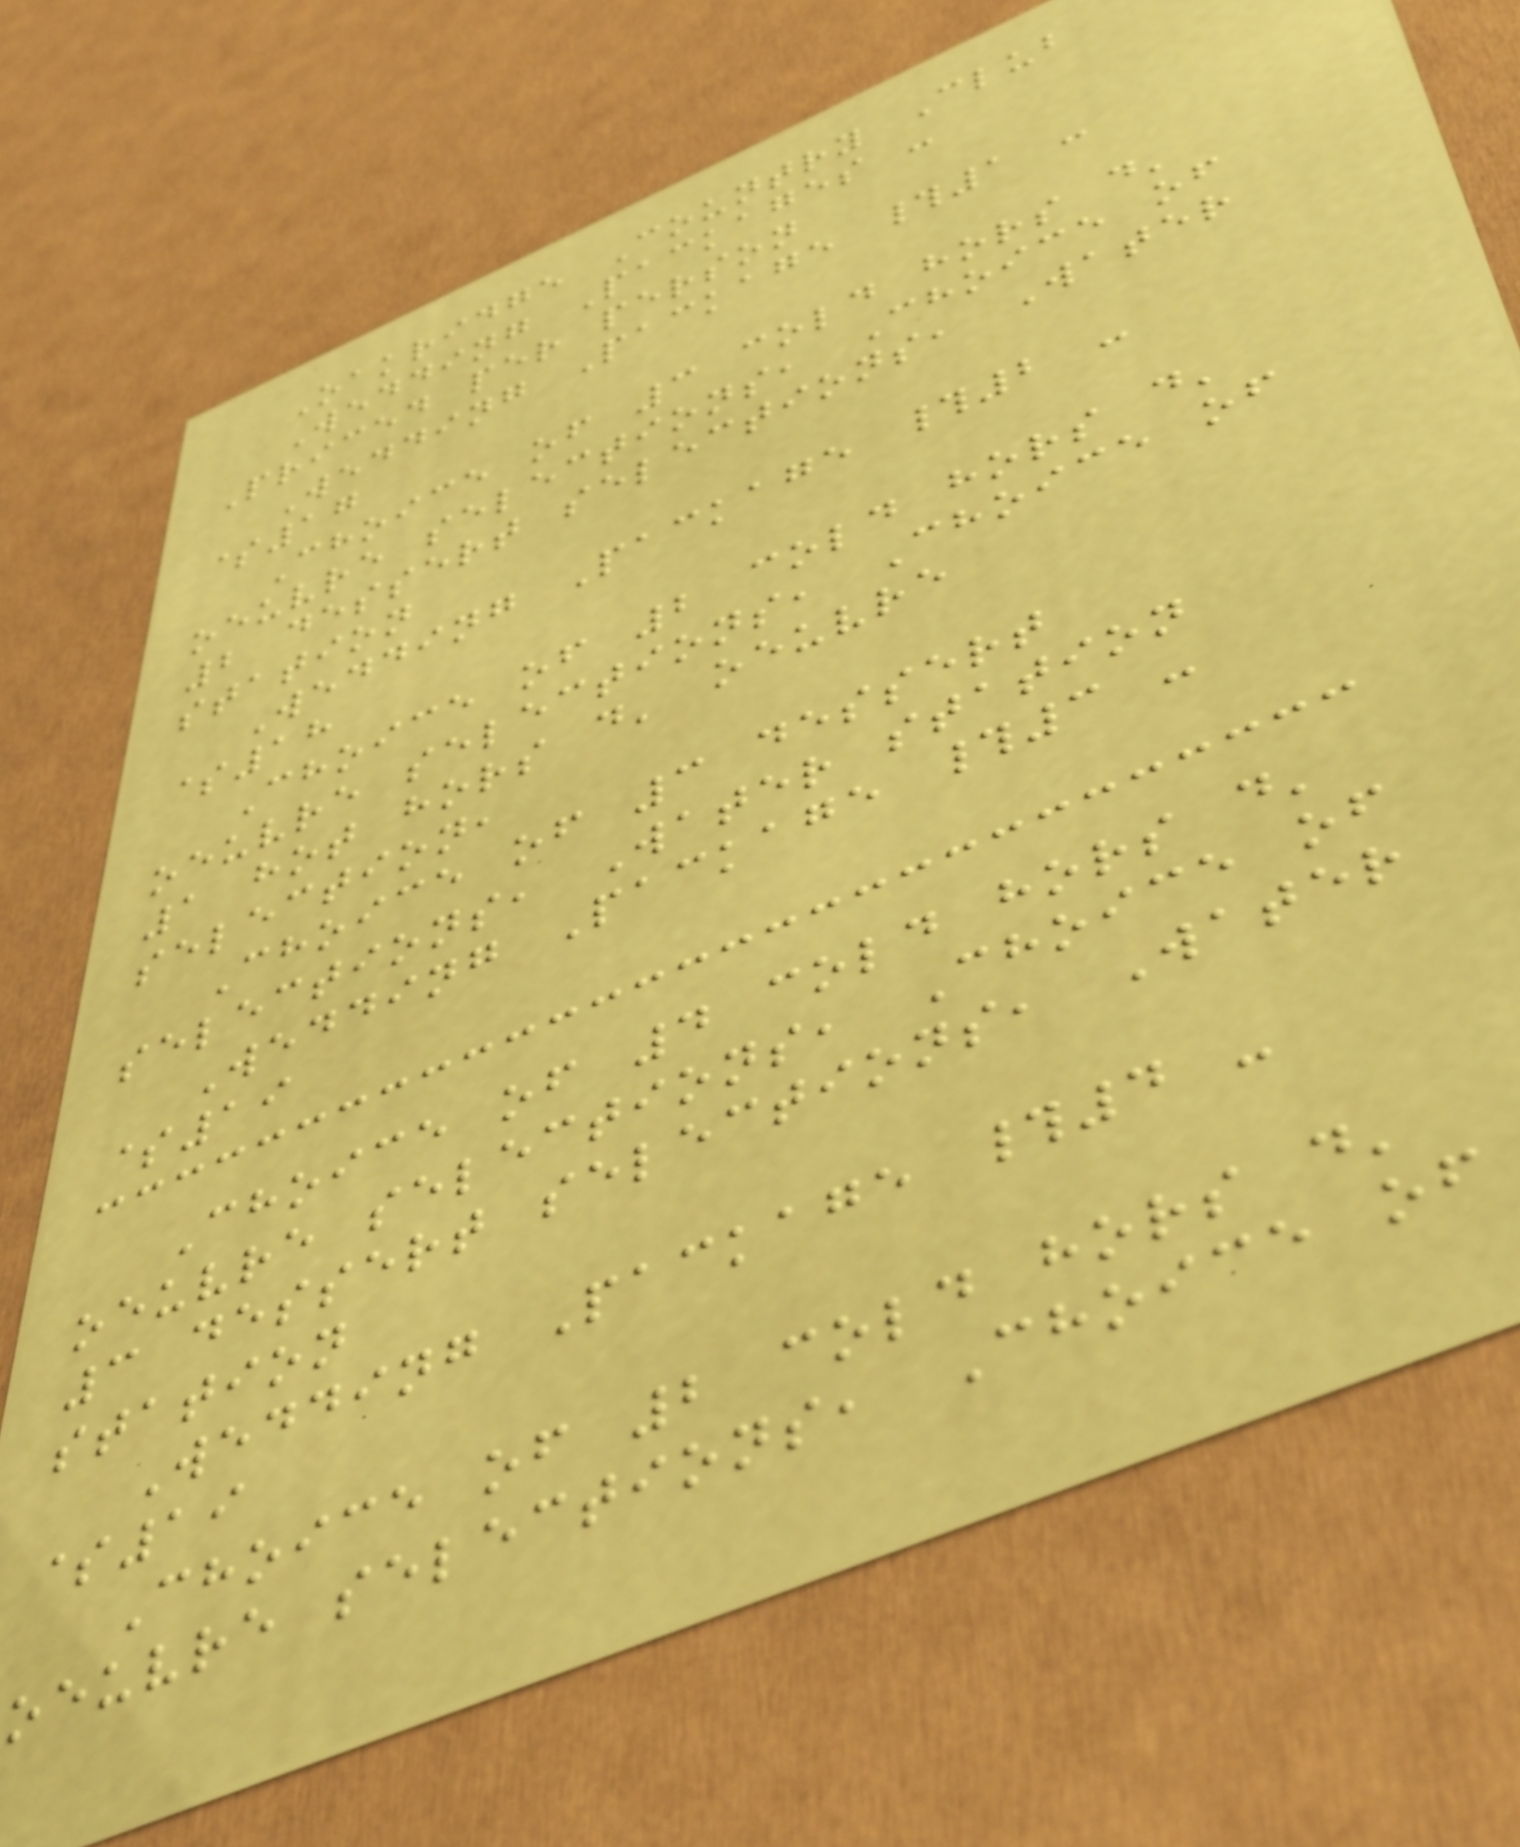Oakridge Country Club
Wedding Packages -
Priced per person
Wedding Package #1 -
$17
Choice of 3 cold hors d'
oeuvre selections, Choice of
2 dessert selections, Water
station
Wedding Package #2 -
$18
Choice of 2 cold hors d'
oeuvre selections, Choice of
1 hot hors d' oeuvre
selection,
Choice of 3 dessert
selections, Water station
Wedding Package #3 -
$19
Choice of 4 cold hors d'
oeuvre selections, Choice of
3 dessert selections, Water
station
Wedding Package #4 -
$19
Choice of 2 cold hors d'
oeuvre selections, Choice of
